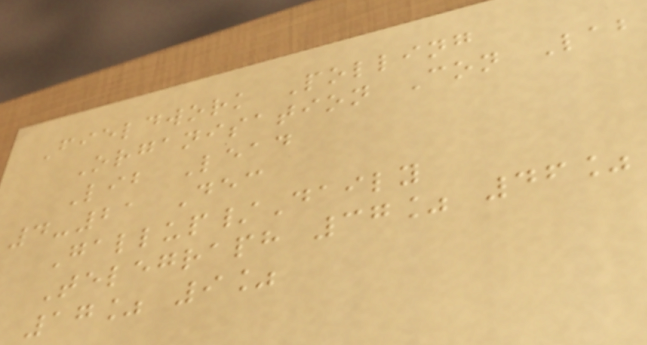Fieldwork Polling
Organisation Con Lab
Lib Lead
4-21 Dec
Gallup/Daily
Telegraph 37% 46%
17% 9%
